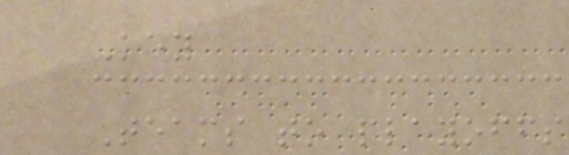Key
Teams to playoffs
